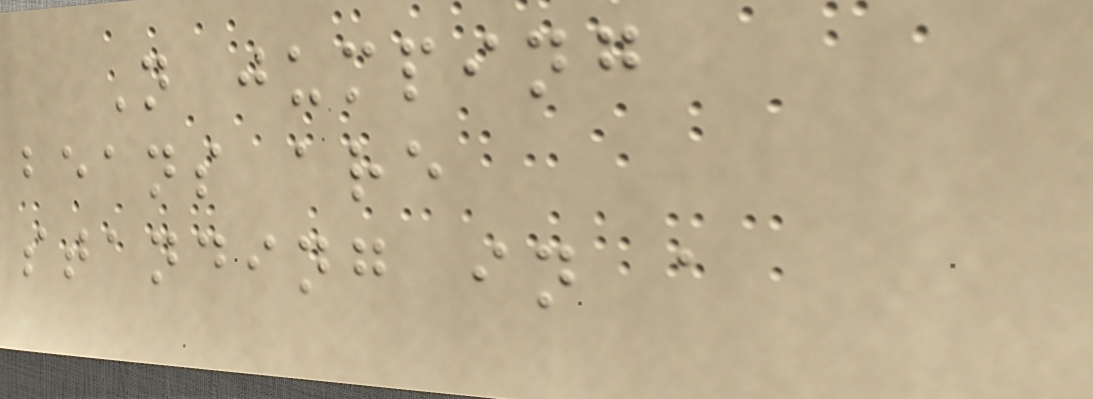N jumping
beans are
standing in a
